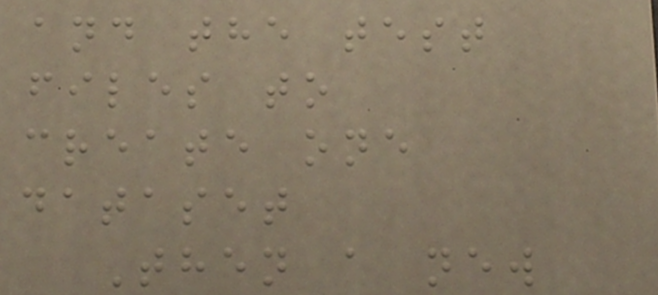and the test
files to
create one
dataset
Then a new
